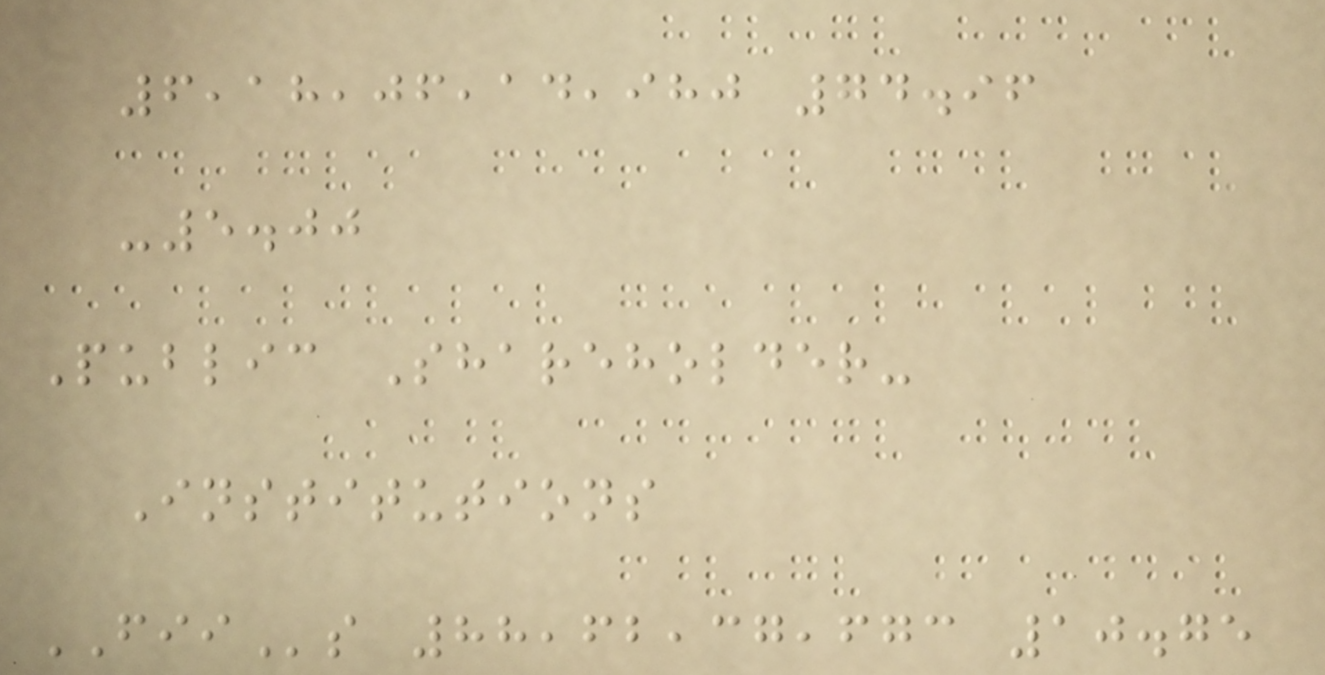6,18,06,14,980 74.96
-5.00
Public Shareholder-
Institutions
FIIs 88,62,37,673 10.75
